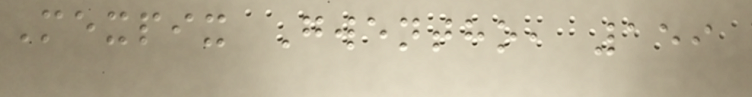Mexpix Gwentho, 159
